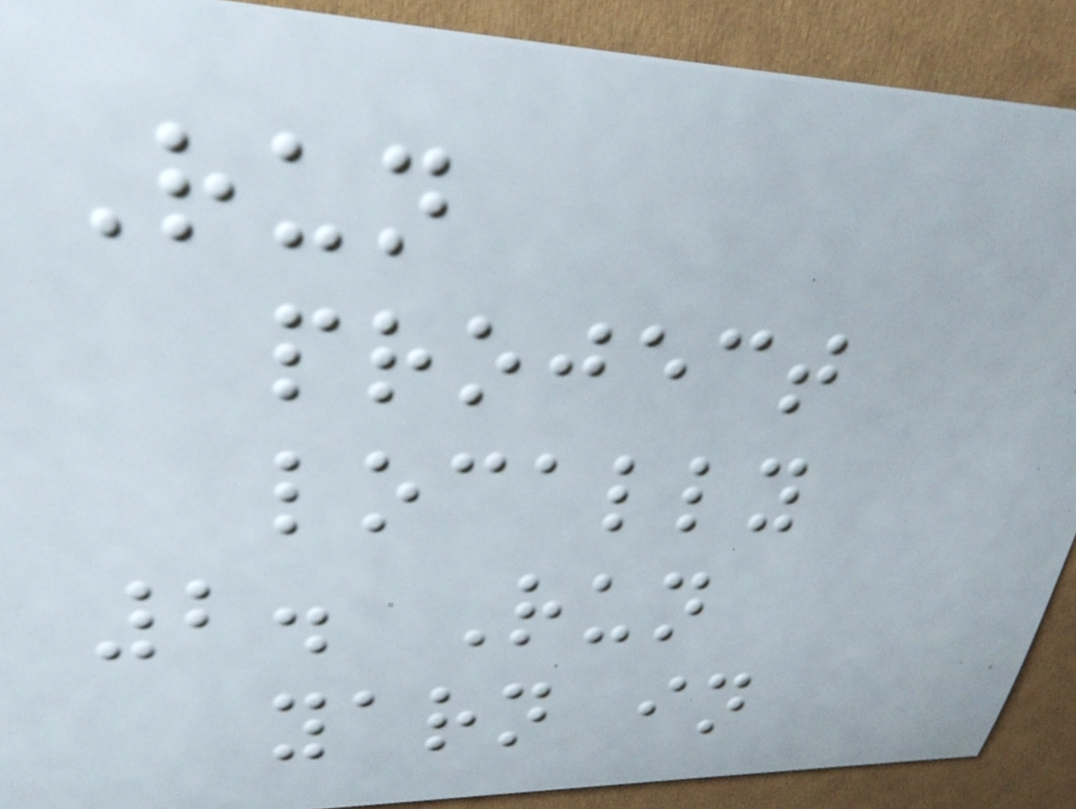Run
project
locally
2. Run
yarn in
